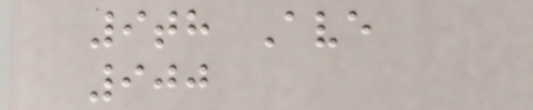9th Ave
900
